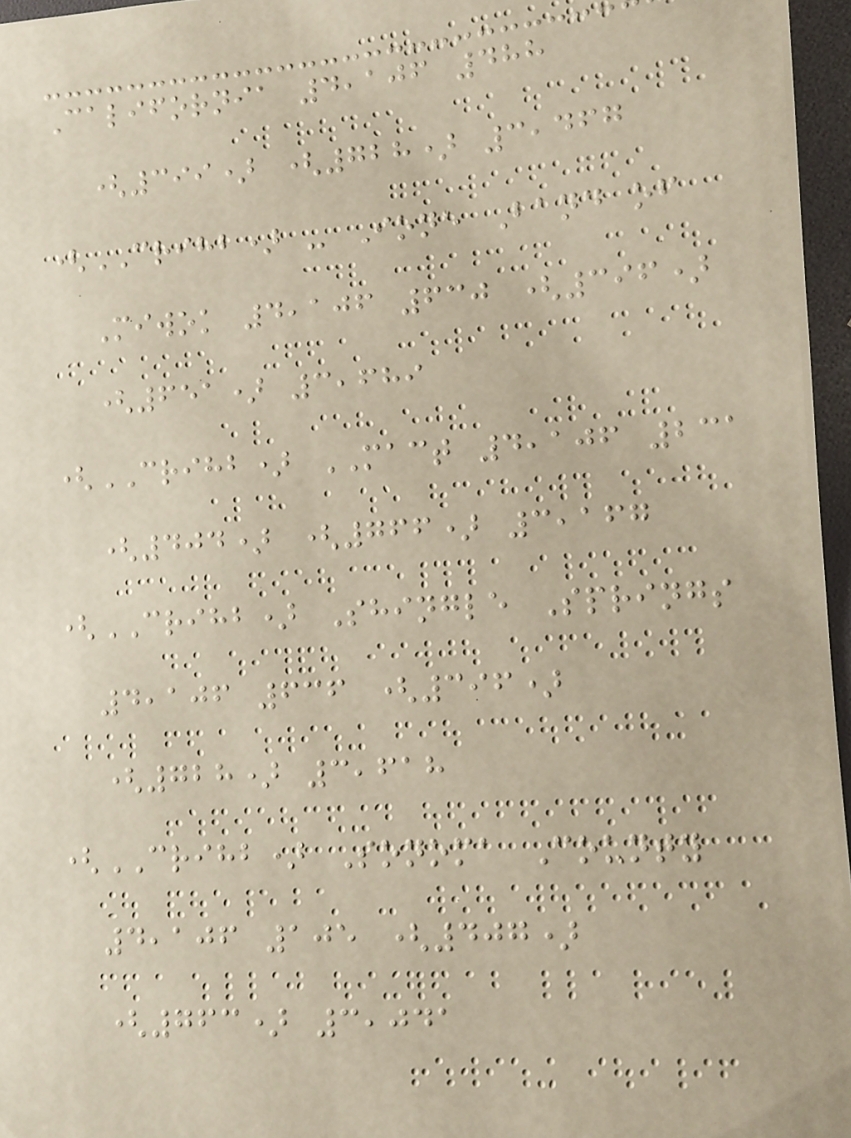California 4,106 488
(399) (728) 3,467
(CRIHB) - Ione Band of
Miwok 4,106 630 (396)
(651) 3,689
(CRIHB) MACT 4,106 231
(404) (766) 3,167
(CRIHB) Shingle Springs
4,106 636 (396)
(728) 3,618
(CRIHB) Sonoma County
4,106 105 (407)
(763) 3,041
